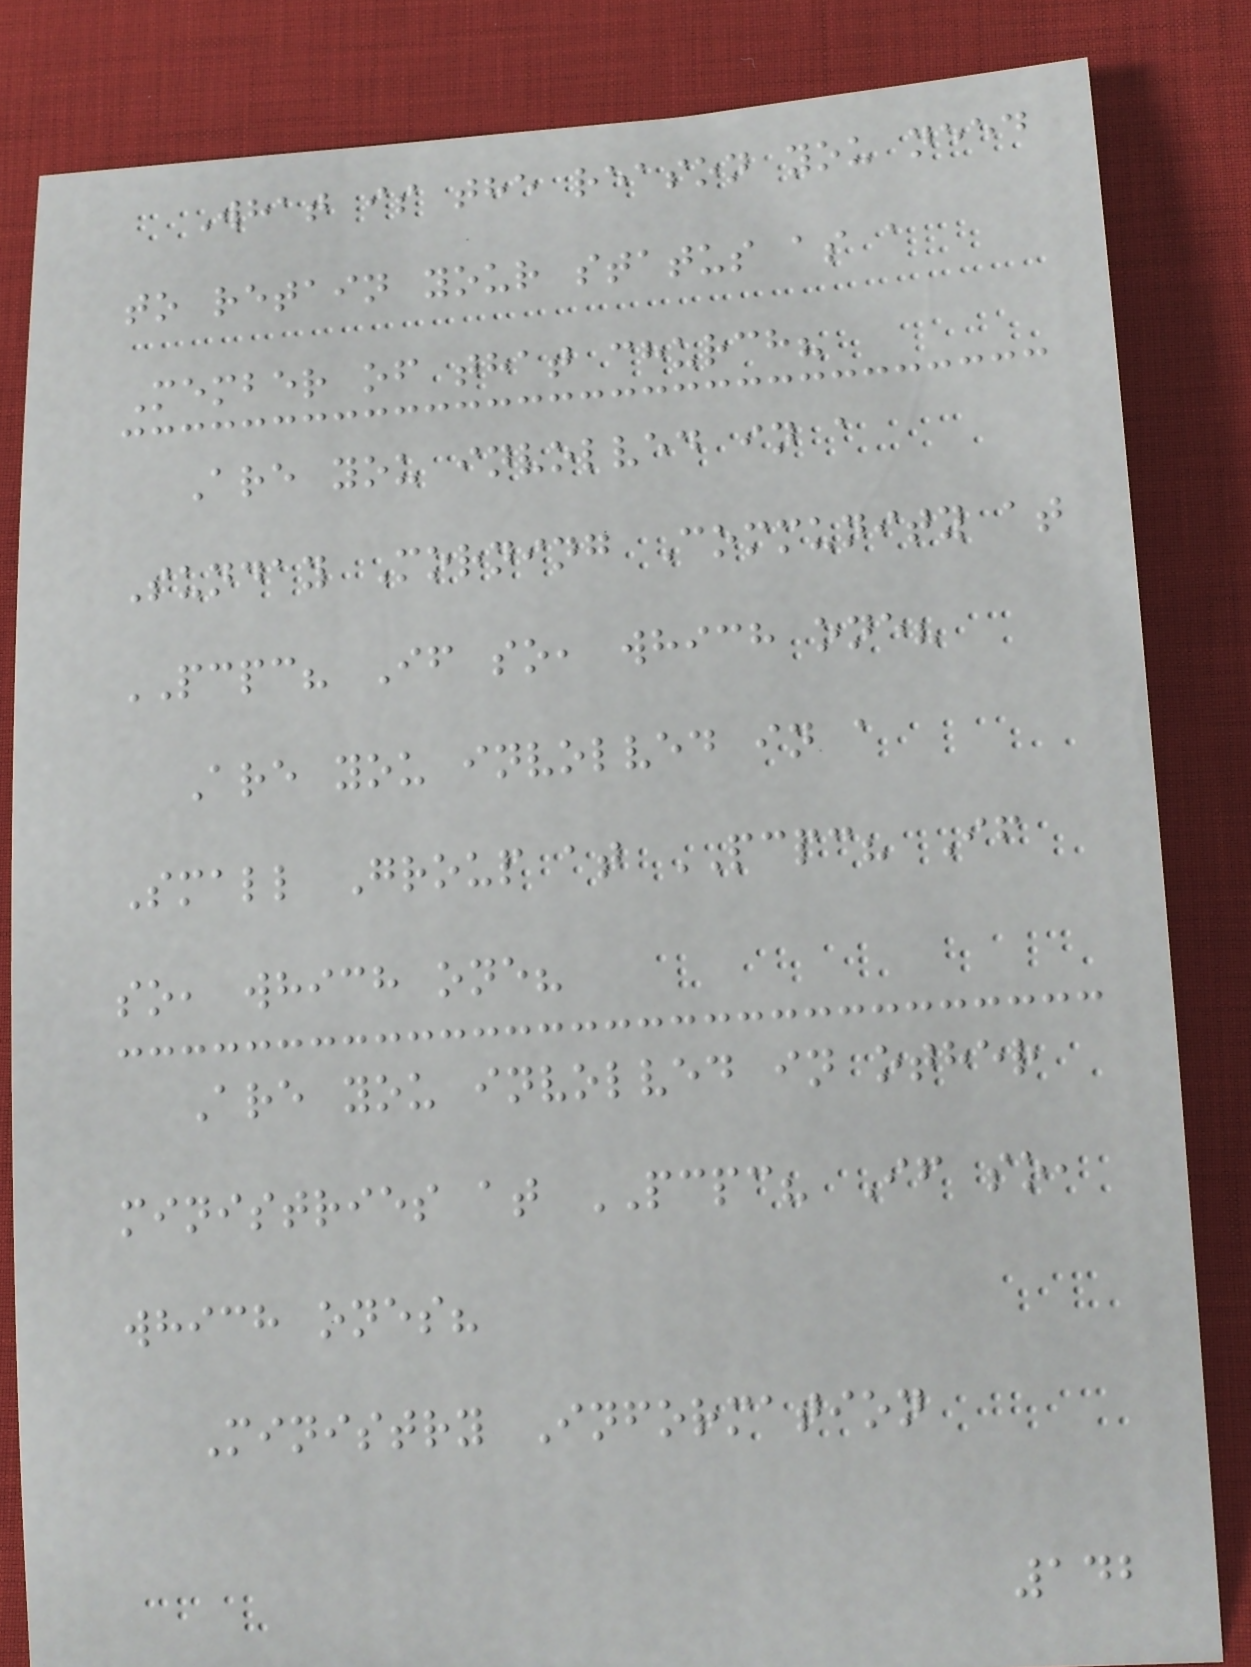What is the reason you need
to retain your status as a
Member of that church?
Are you involved in a
Sunday Morning Community at
PCPC? If so, which one?
Are you involved in a
Small Group at PCPC? If
so, which one?
Are you involved in other
ministries at PCPC? If so,
which ones?
Ministry Information
142
